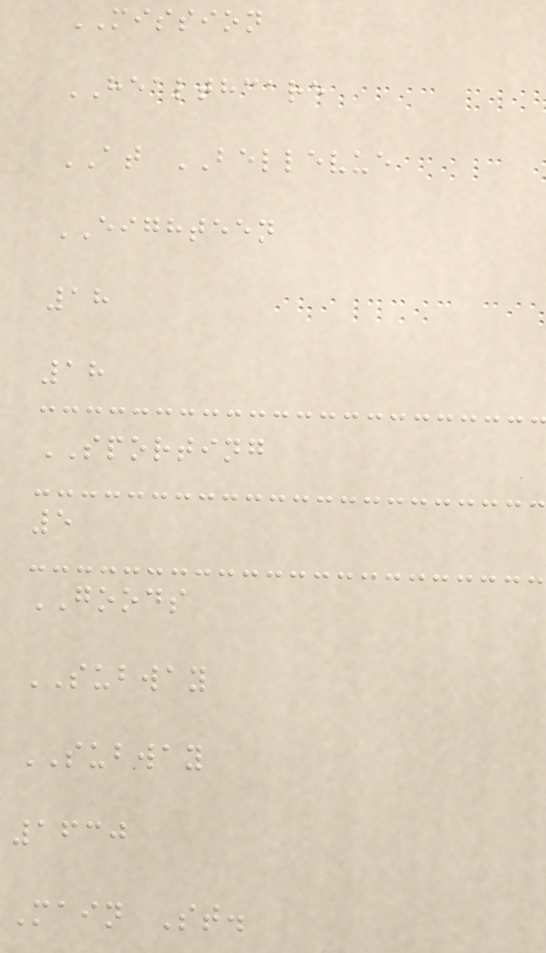MISSION
HEALTHCARE
AT BELLEVUE
EIGHTEEN
18
18
SPORTING
5
GOODS
SUBWAY
SUBWAY
1630
Main St.
